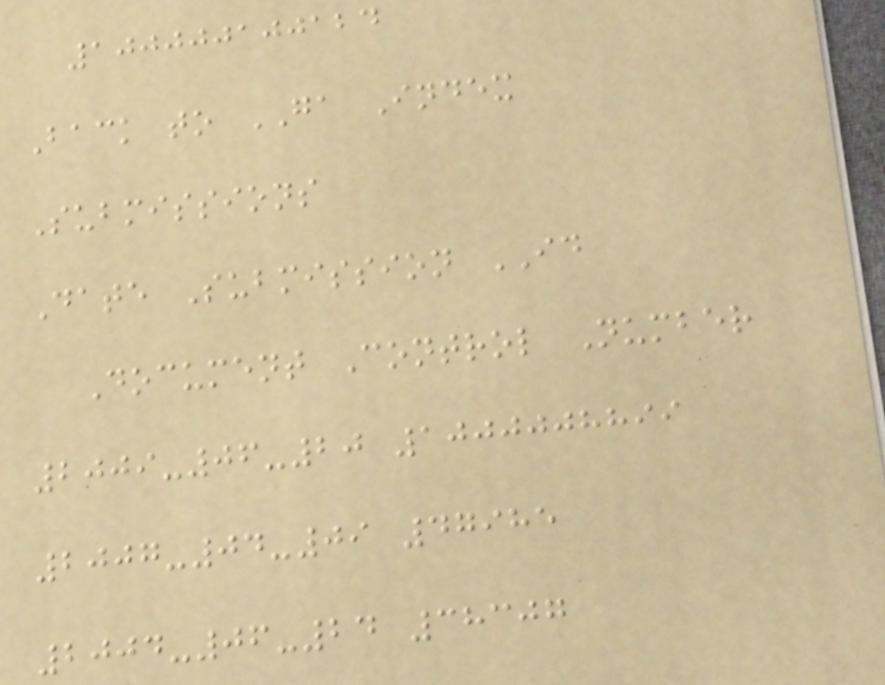100000100124
Back to GA Index
Submissions
Date Submission ID
Document Control Number
2009-06-20 1000008899
2007-04-09 47985
2004-06-24 38307
